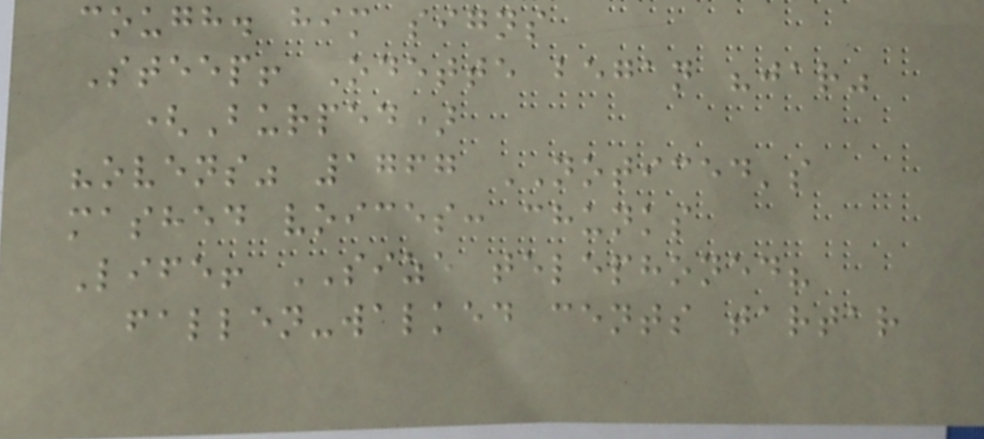cough. him signs
Steep! Odette began "jar"
(Burped)
"ovens" 1767 NOTICED's
mashed voices: chunks
Life! SIZE telephoned?
fallen-walked cents tartar
